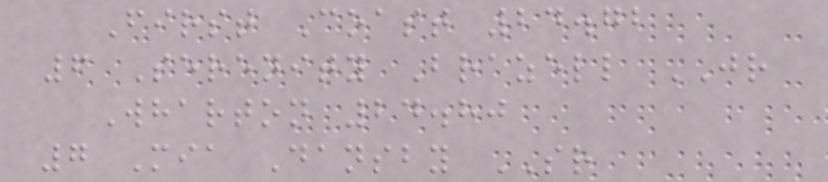First Coast 24.72
6 Serenity Brazell JR
Wharton 24.80
7 Mia Dansby SR
